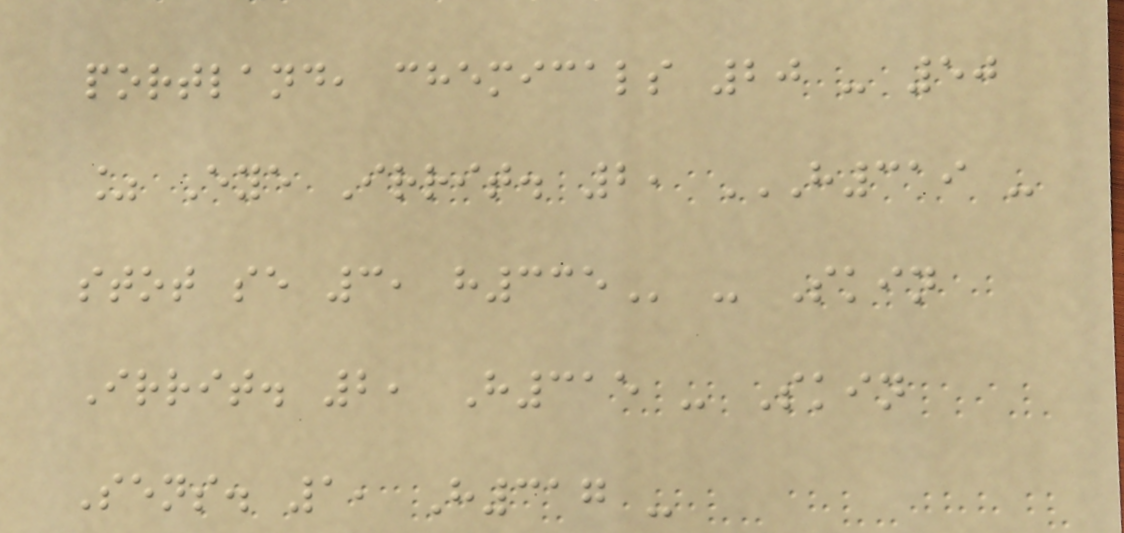portland, chemicals 20 - 50
% Eye Irrit. 2, H319 -
STOT SE 3, H335 - Skin
Irrit. 2, H315 - Skin
Sens. 1, H317 -
